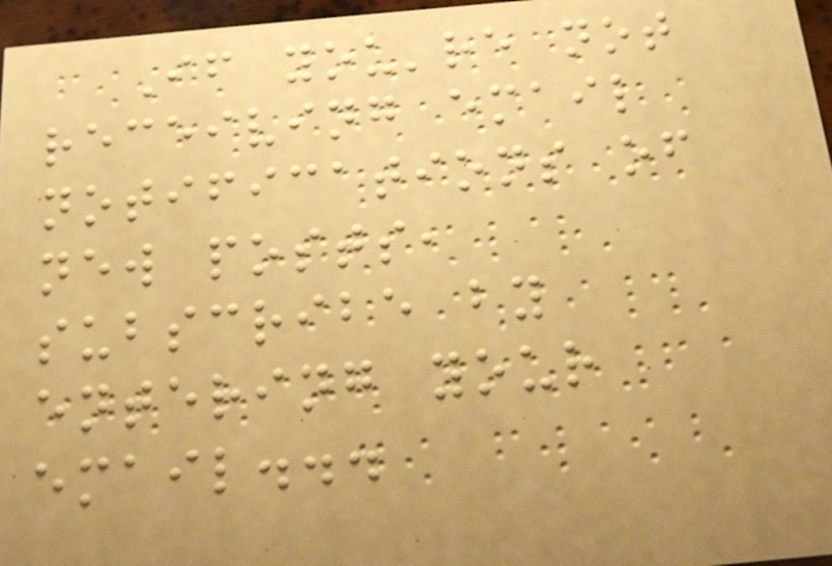If you're not
receiving email
notifications of
new posts,
subscribe by
entering your
email...
